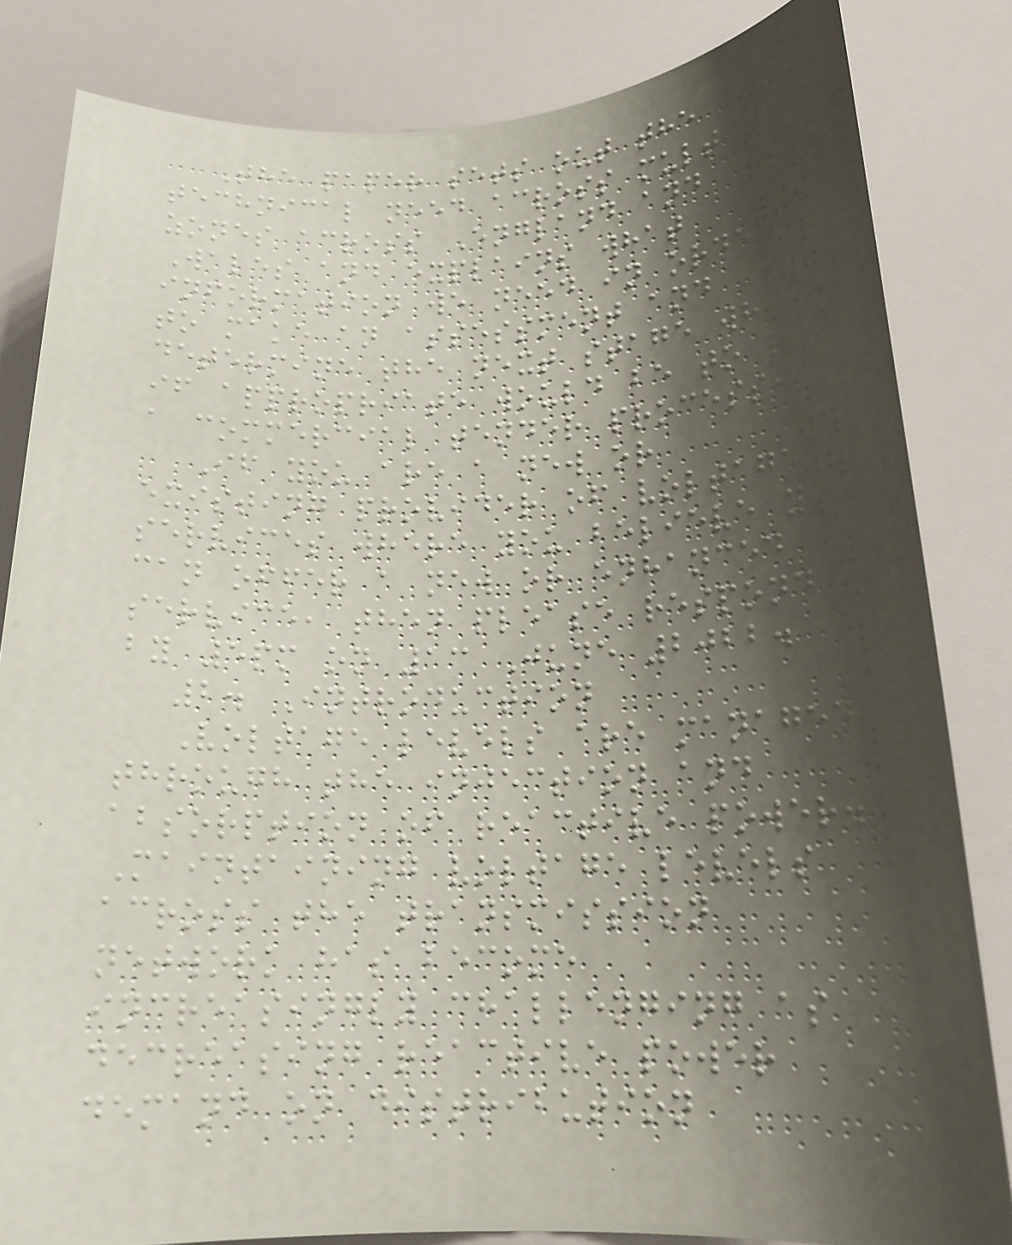The paper sets out the
technical need across multiple
zones across England and
Wales and explains what
information we need in order
to make an assessment and
determine the next stage which
if appropriate would be to run
a commercial tender process.
If you are a new or
existing provider of voltage
services where you believe you
can offer a new or enhanced
service, then please respond
by 5pm on 13 June 2022.
2. Introduction
Voltage levels are managed
through the injection and
absorption of reactive power.
Maintaining voltage levels
across the transmission
network has become
increasingly challenging as
decreasing reactive power
demand on distribution
